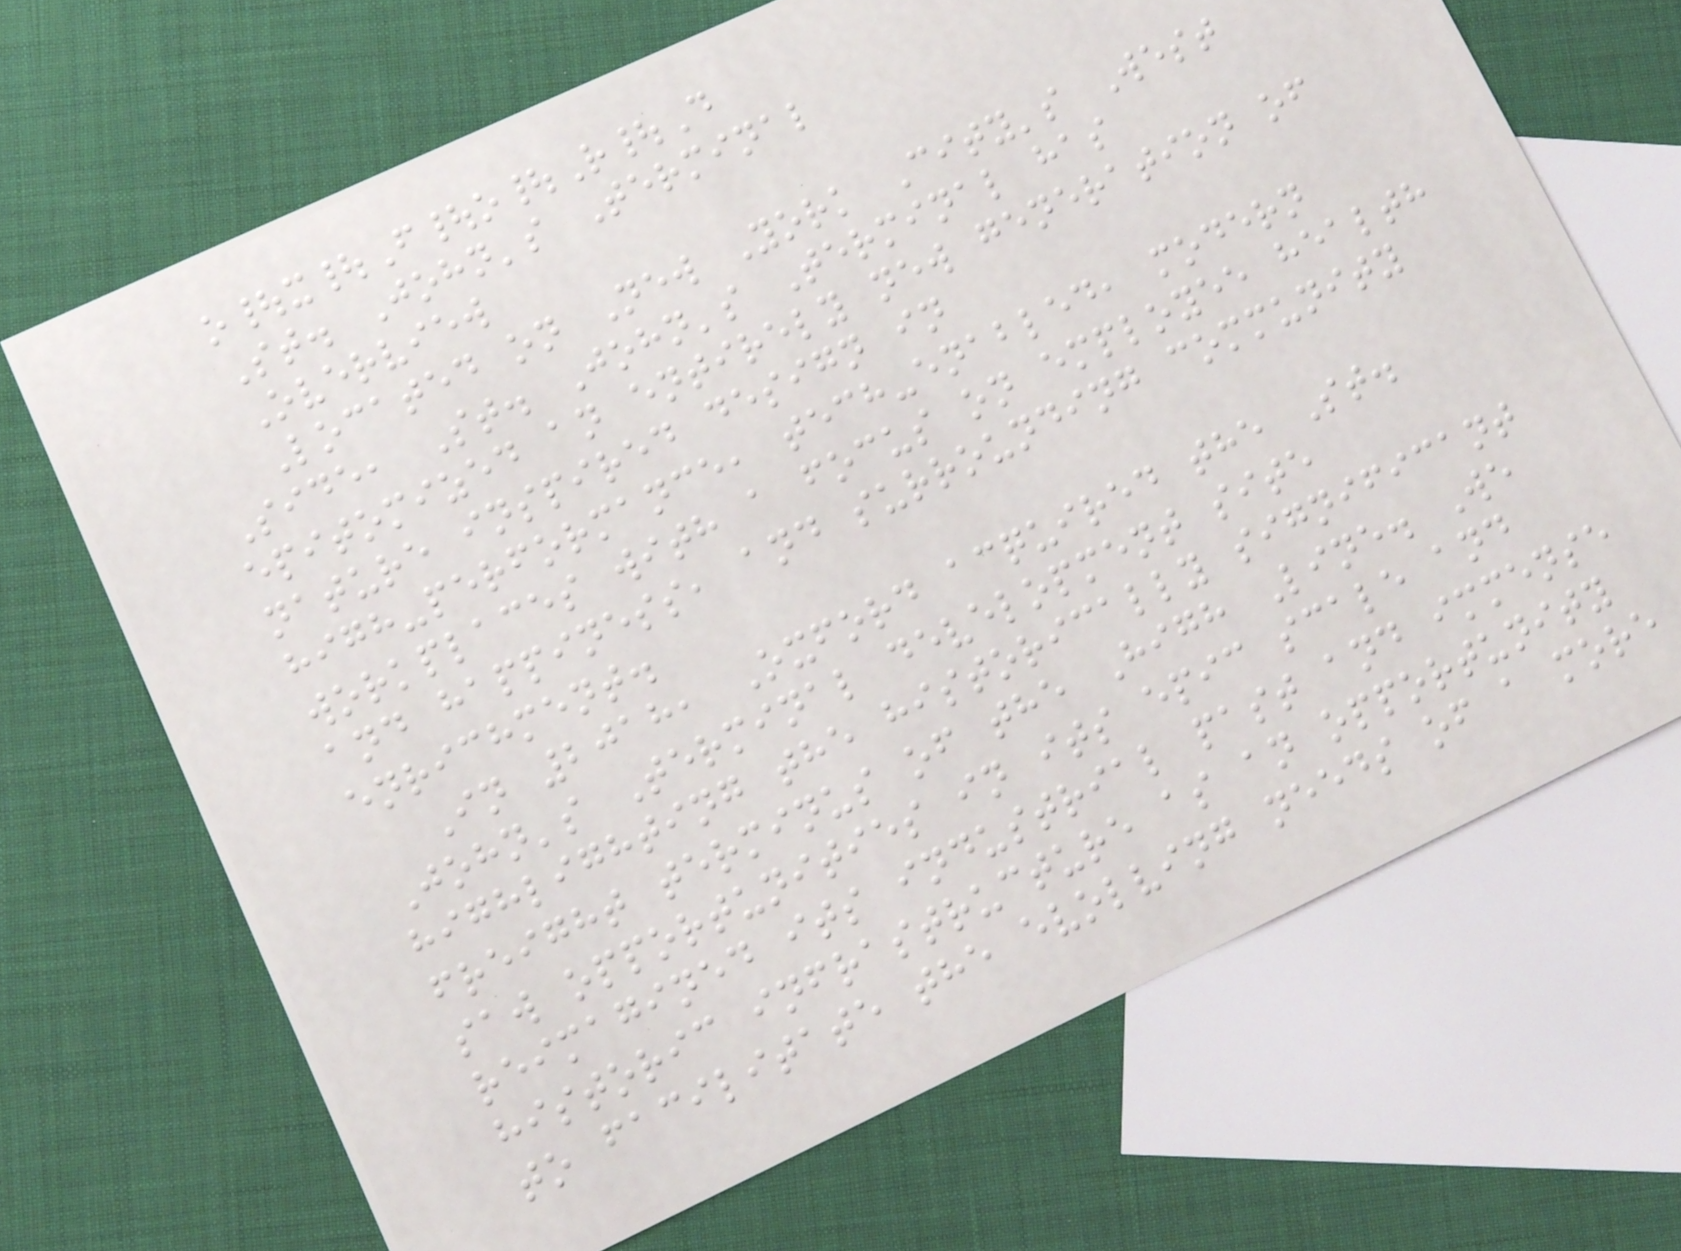o|x|F|o|R|D
St. John's Terminal
Overview
Located on New York City's West
Side, St. John's Terminal has
epitomized an entirely new generation of
nature inspired design in
high-performance, tech-enabled, modern
workplaces with a focus on employee health
and happiness, and surrounding community
enrichment.
In 2018, Oxford acquired the St.
John's Terminal development site
highlighting the historically significant
freight terminus of the High Line. We
saw opportunities in its epic scale and
reimagined its industrial past and immense
historic infrastructure as an opportunity
to facilitate the evolving needs of a more
